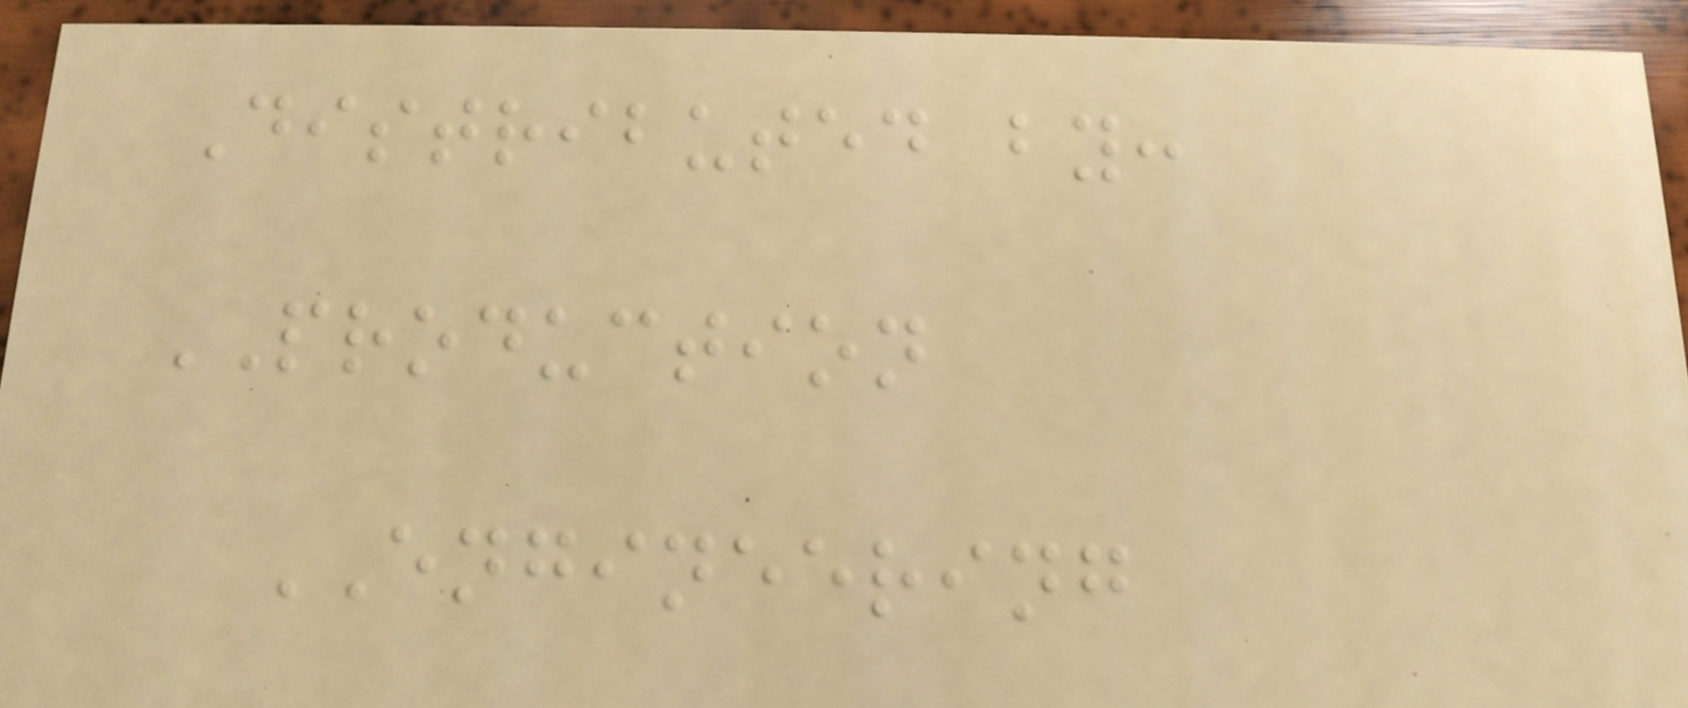Distributed by:
PRODUCTION
ENGINEERING
